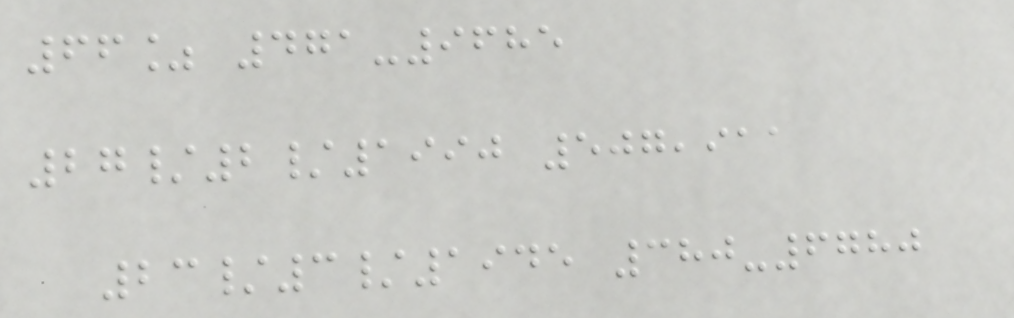66% 471-9685
27/2/1990 507,911
23/3/1945 380-6780
